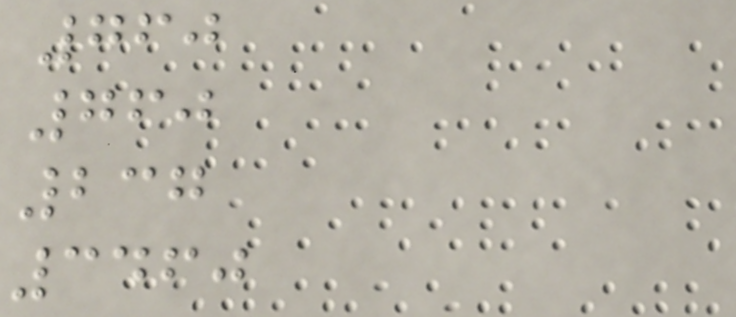760
760
237
3460
